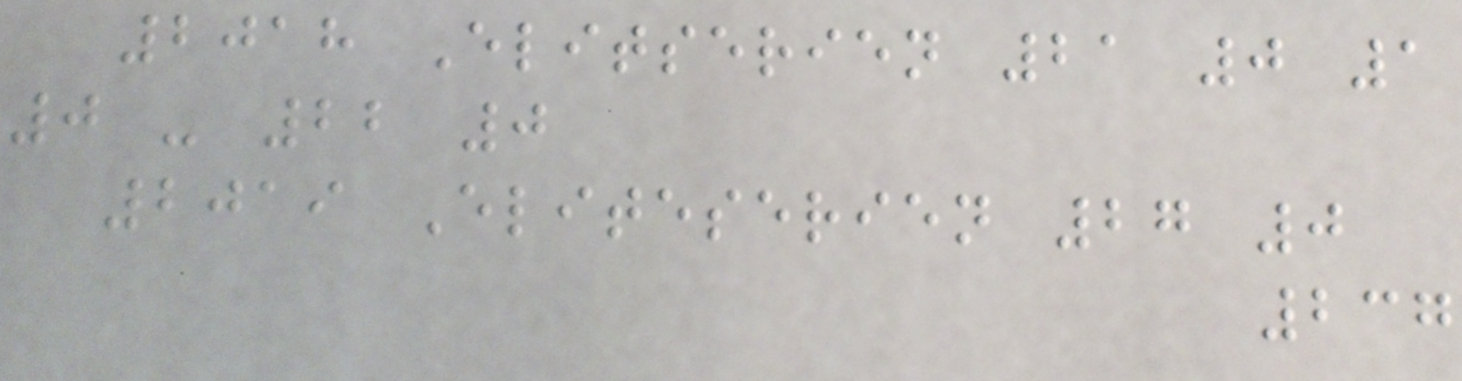2018 Elitserien 21 0 1
0 - 22 0
2019 Eliteserien 27 0
237
